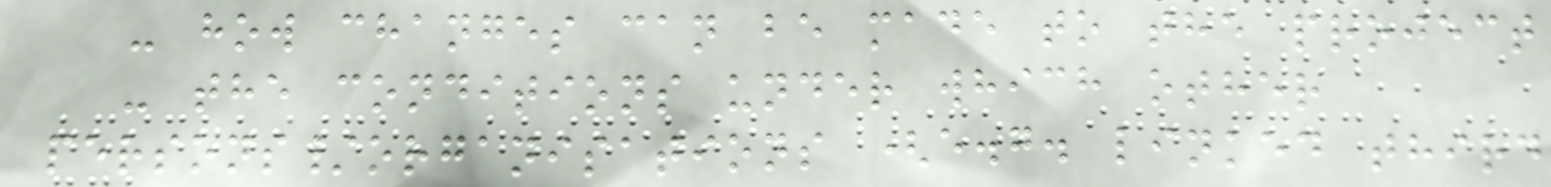- how changes can be made to the project
- the conditions under which other
persons/organisations (e.g. linked third
